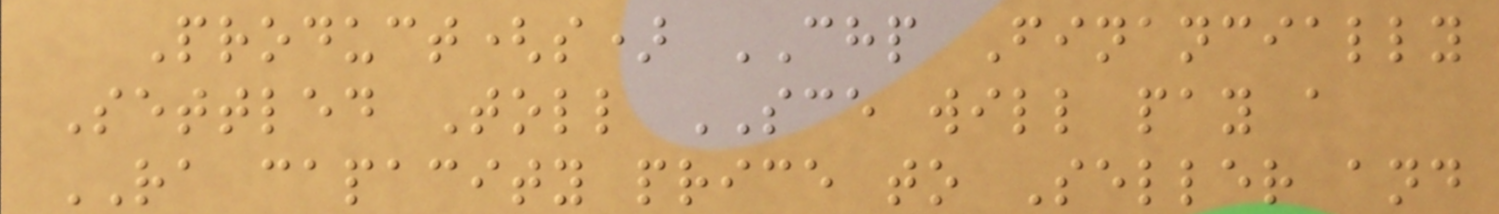Product(s) CHP Financially
Settled Toll SCE will pay a
RA capacity price to Seller and
